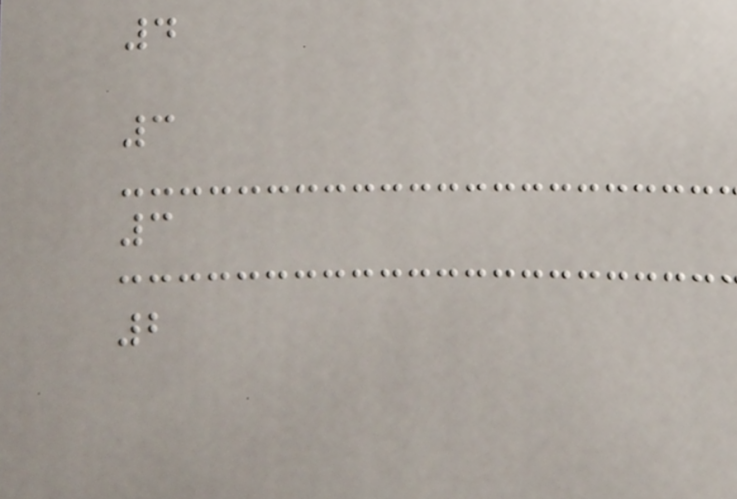4
3
3
2
